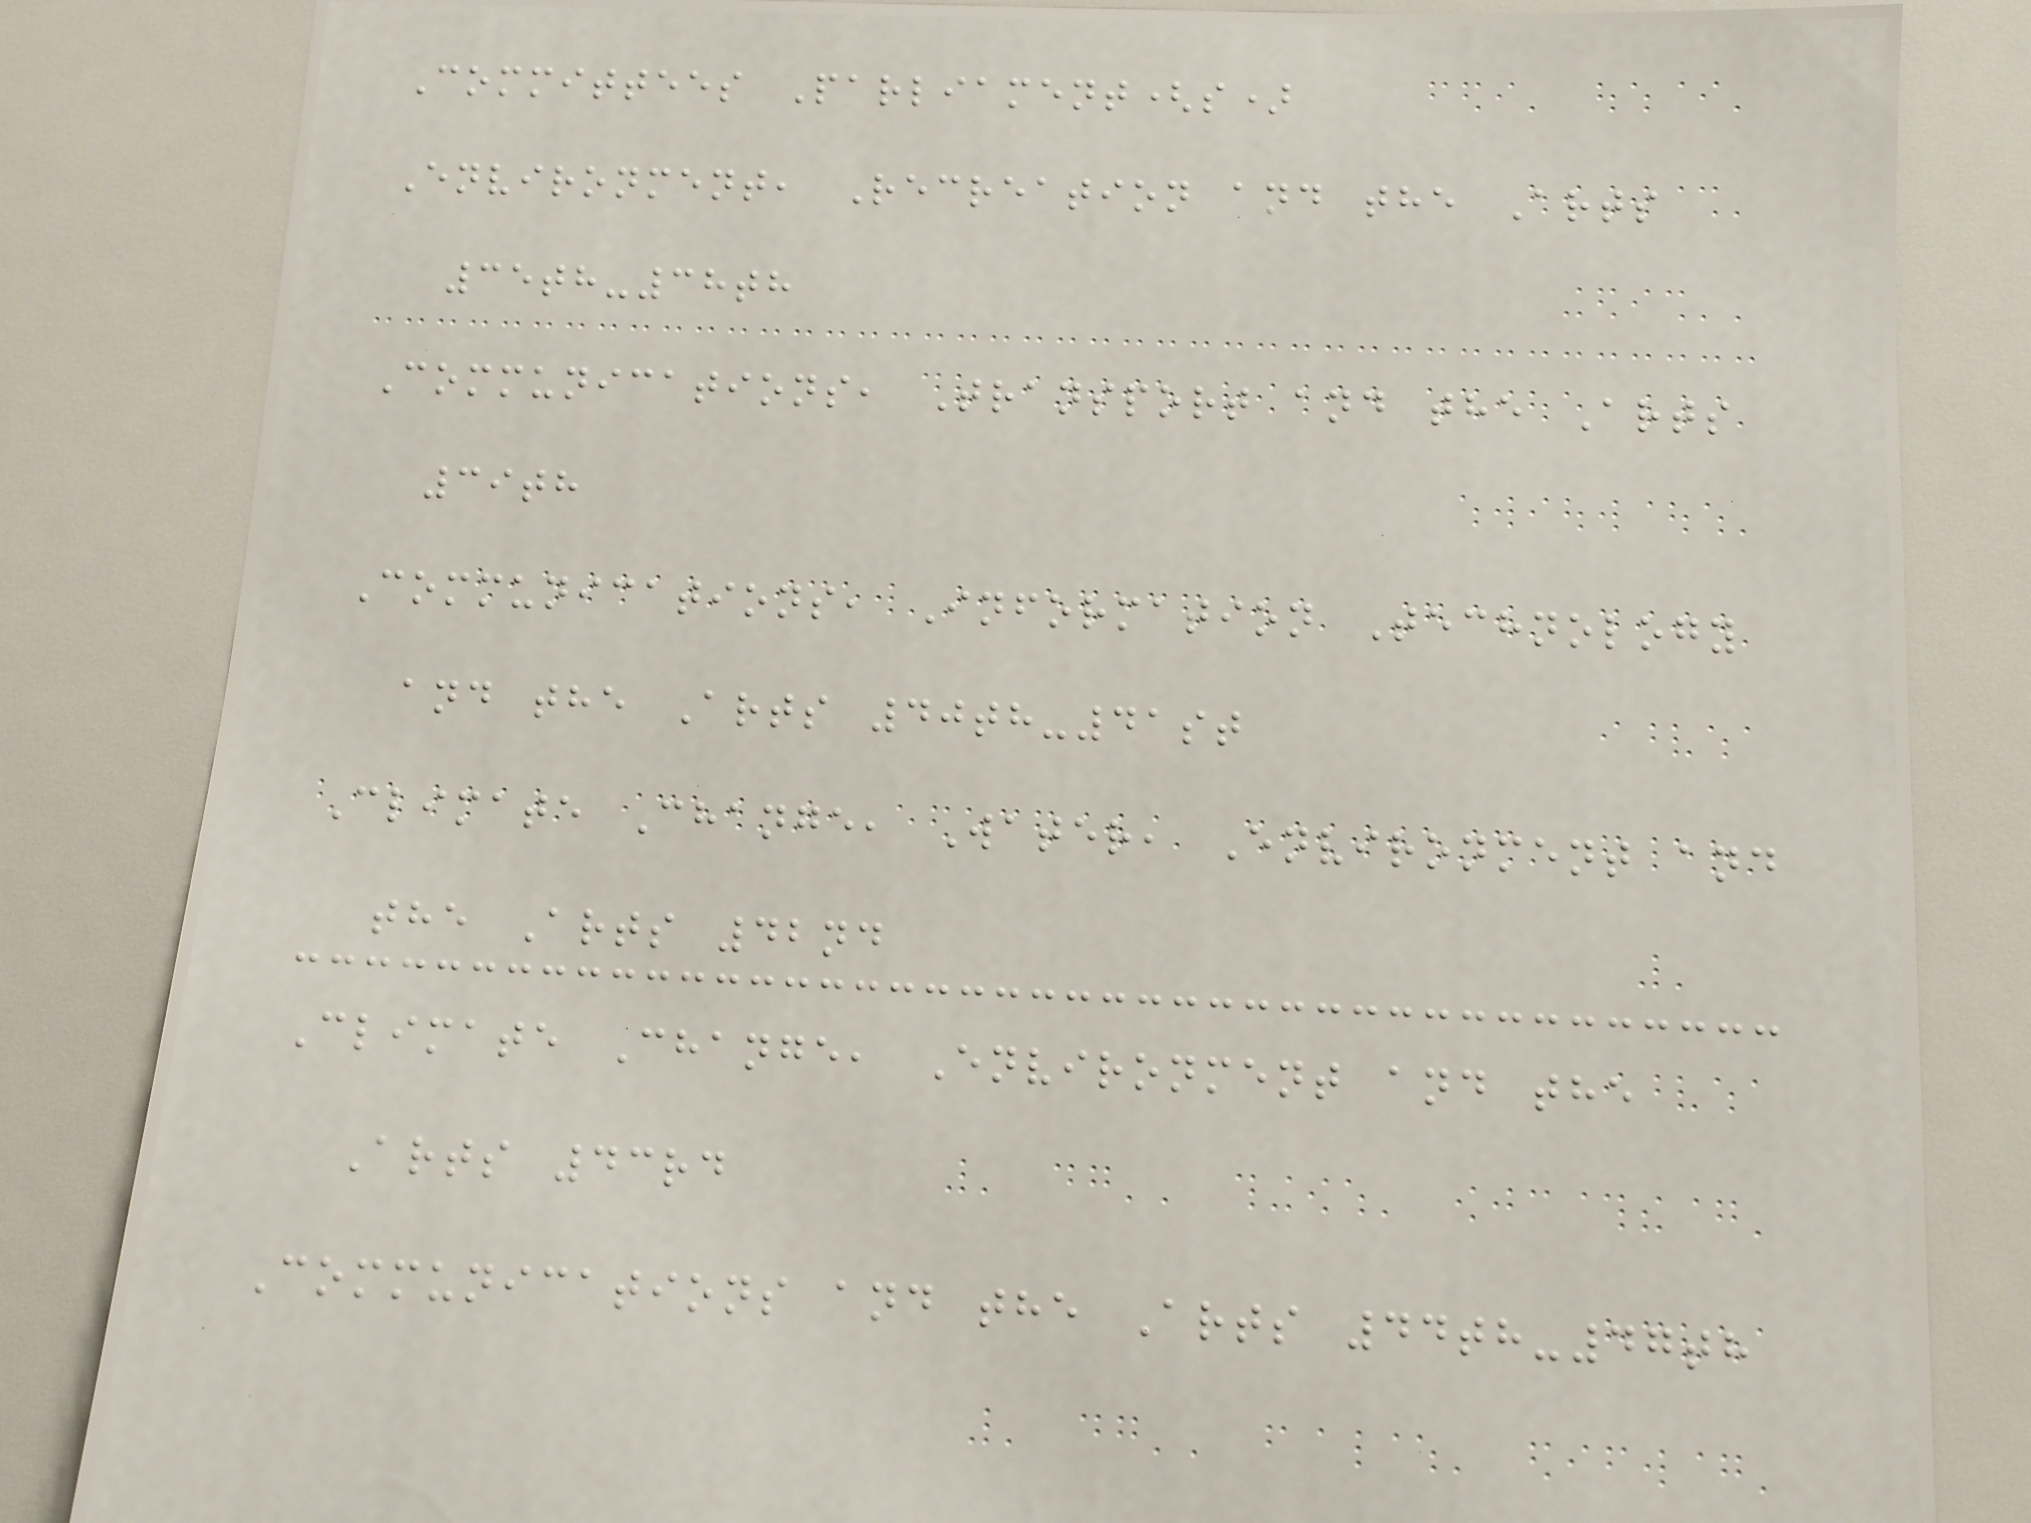Committees Parliament(s)
Environment, Recreation and the Arts
35th-38th
Communications, Transport and the Arts
39th
Communications, Information Technology
and the Arts 40th-41st
Climate Change, Water, Environment and
the Arts 42nd
Climate Change, Environment and the
Arts 43rd
Communications and the Arts 44th-47th
